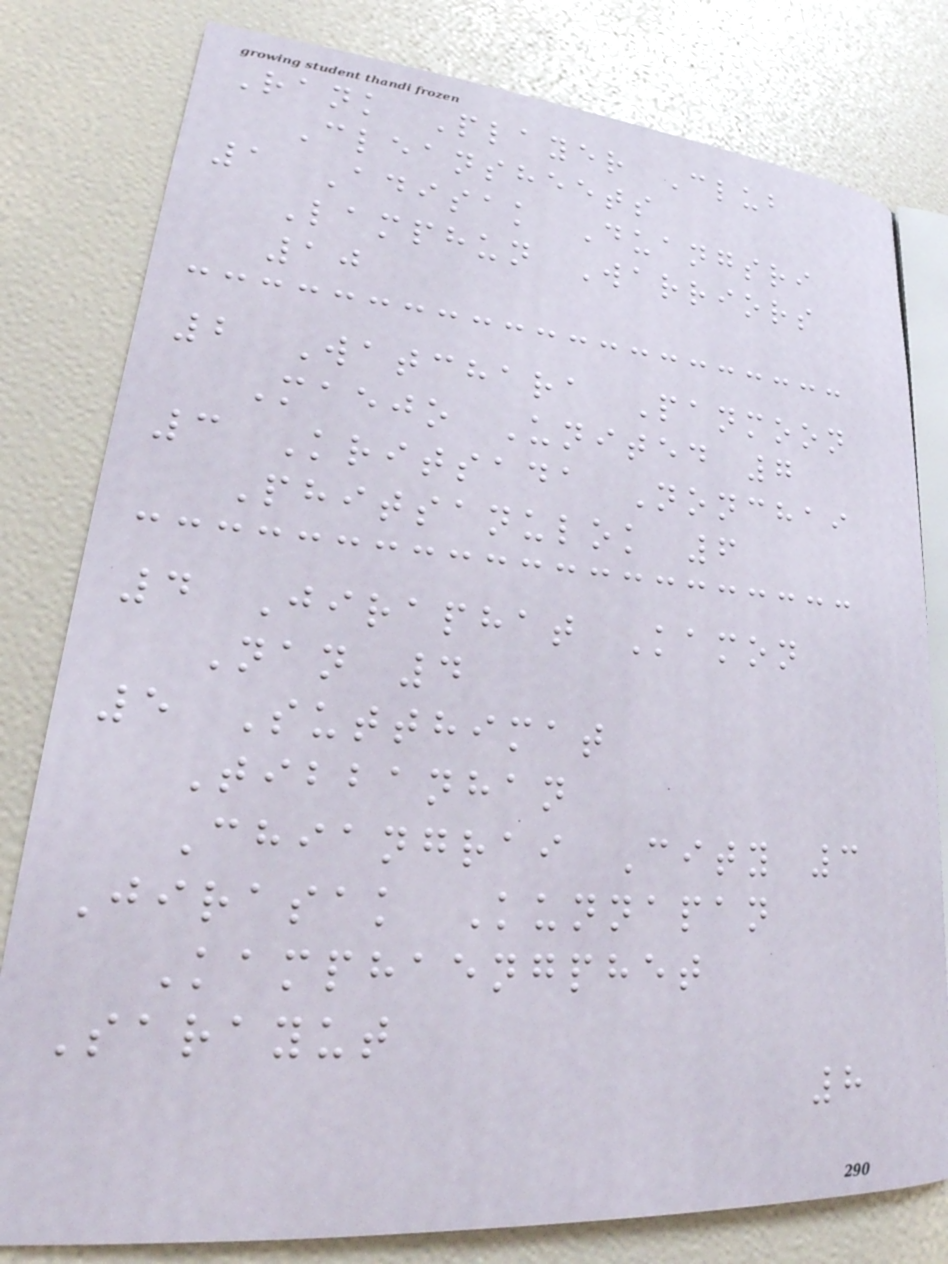Rank Player Club
Cleansheets
1 Adisak Duangsri
Lamphun Warriors
10
2 Watchara Panmoon
Maejo United 7
3 Kritsada Nonchai
Phitsanulok 6
4 Jiraphat Kamon
Nan 4
5 Sutthimat
Tibbanhan
Chiangrai City 3
Jirasak Kunnapan
Kamphaengphet
Sarayut
8
